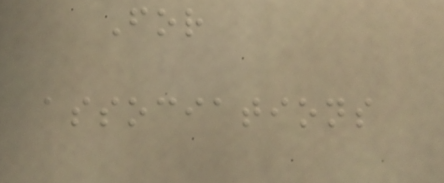For
associations
